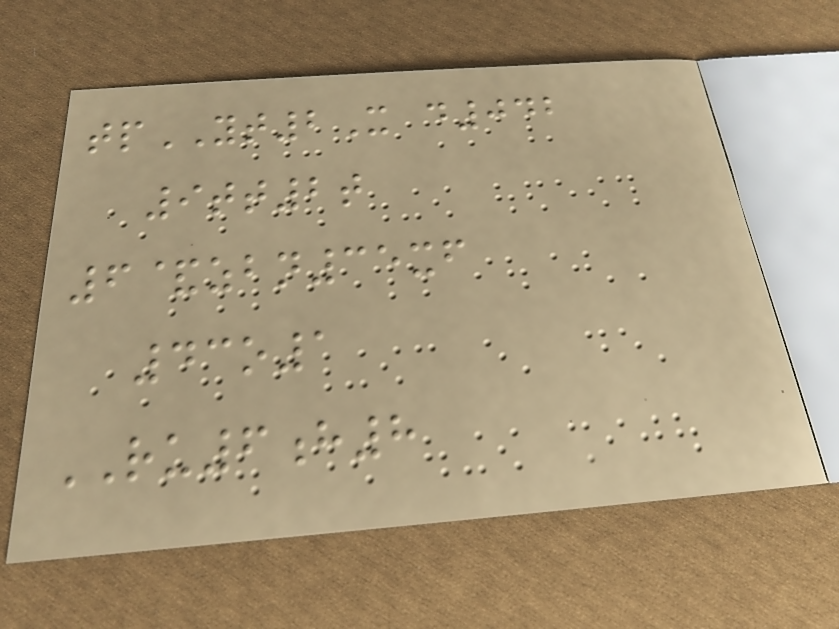tpYT2X d042
9tt2t
6&zbn35xf
43o1
RU6h8
